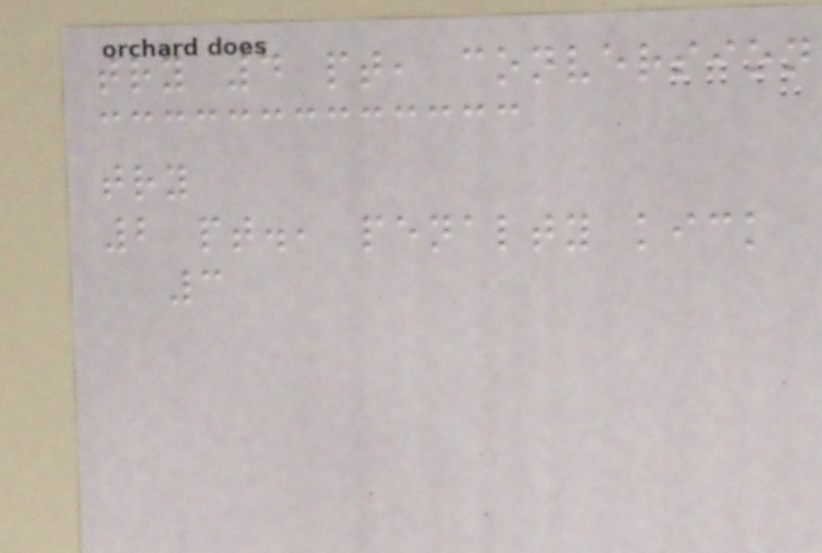try 4 pt, conversion
try
2 pt., penalty kick
3
